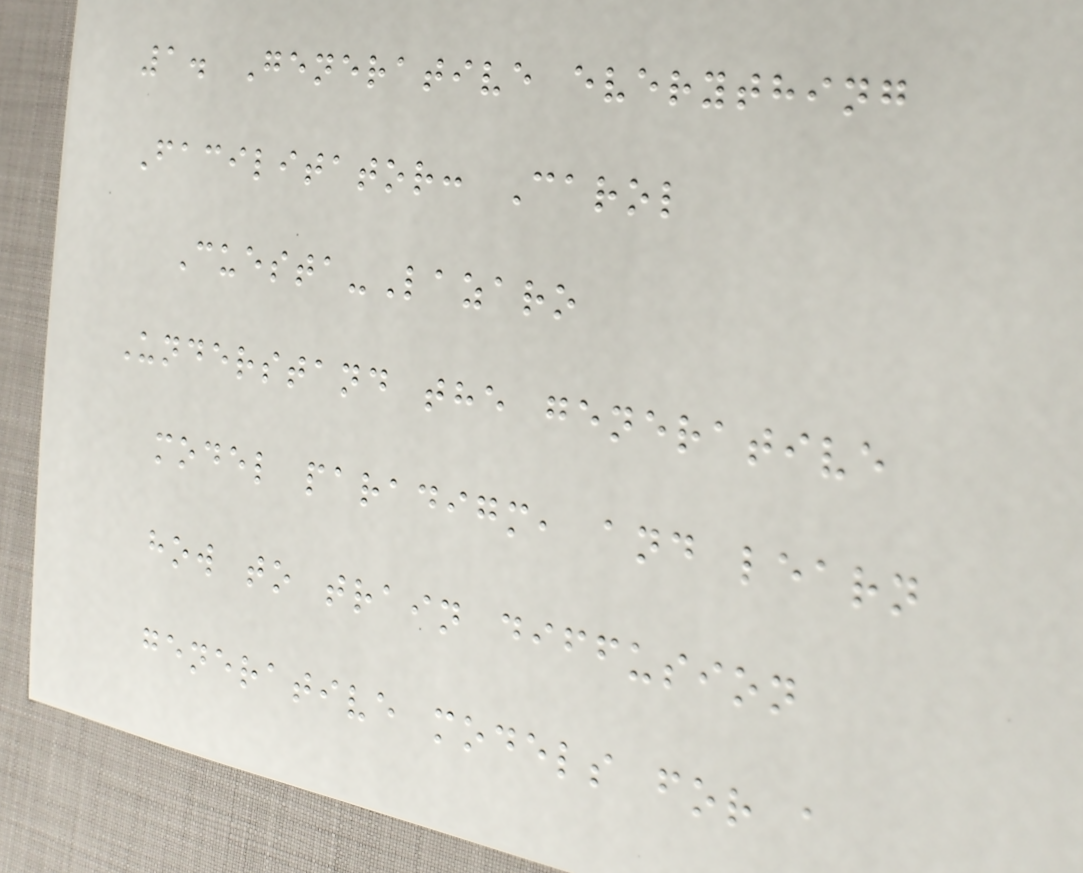1. Generative everything
Facilitator: Carol
Cuesta-Lazaro
Understand the generative
model paradigm, and learn
how to train diffusion
generative models for a
